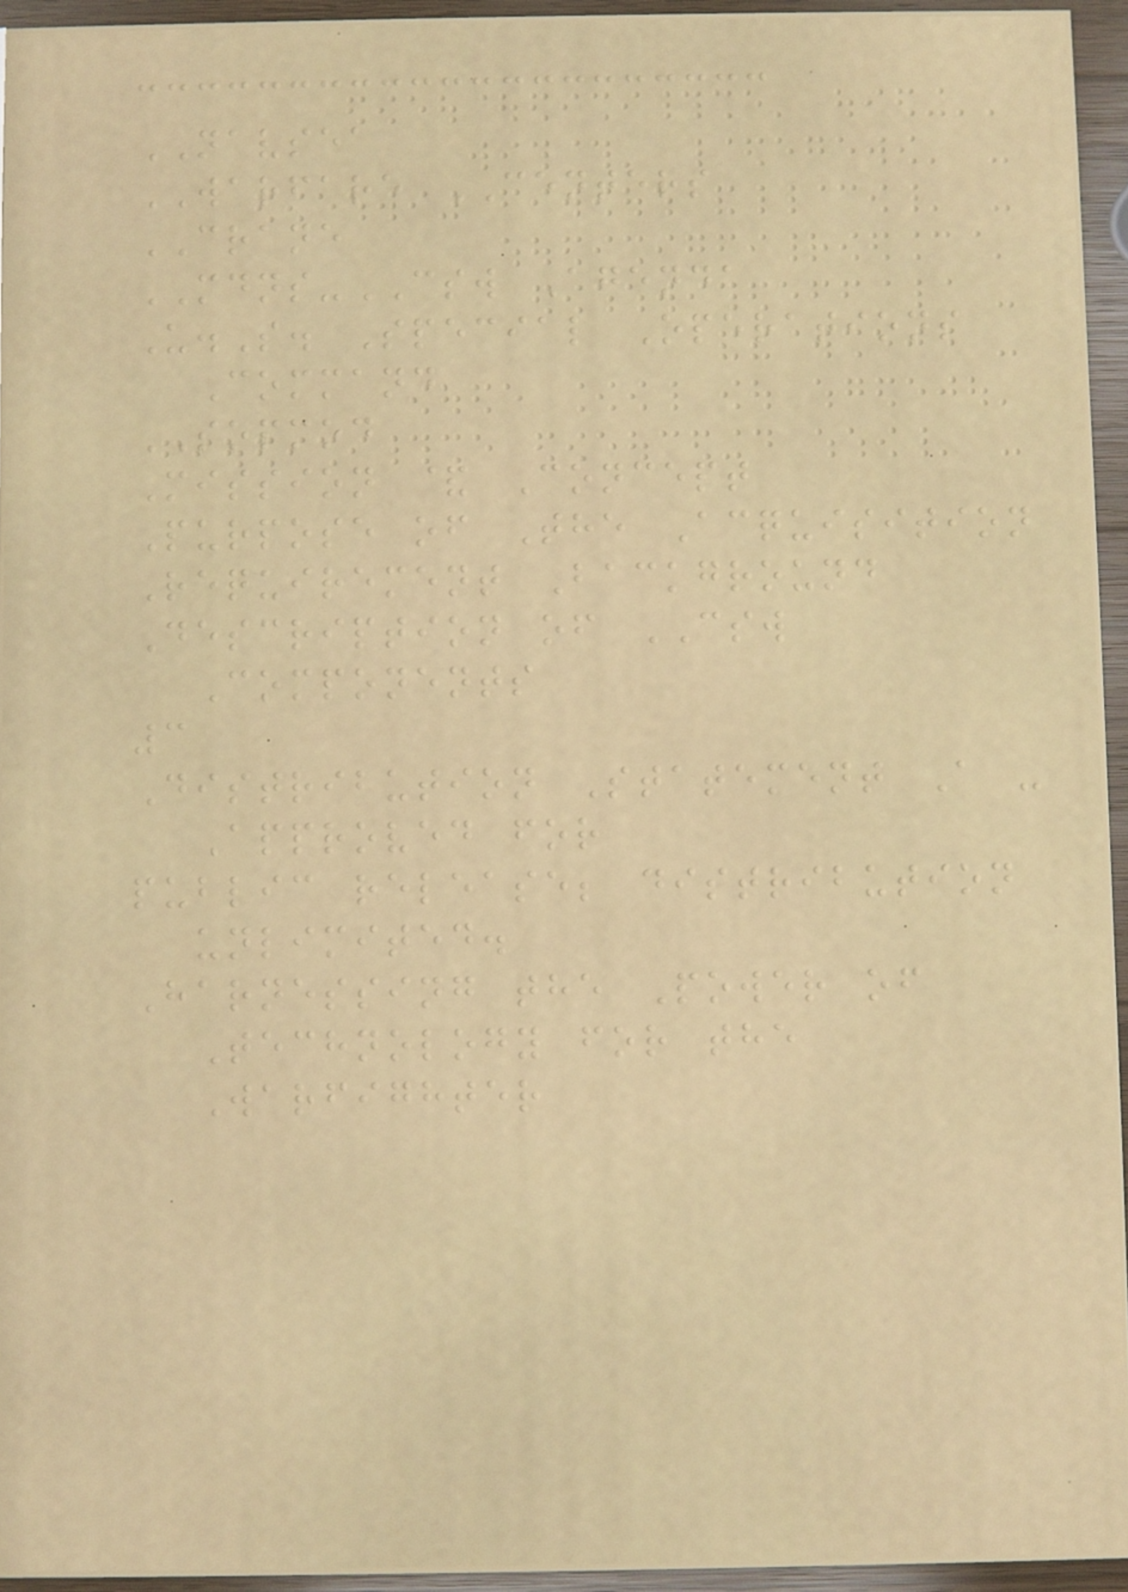NAVSEA
WARFARE CENTERS
CRANE
MDNS-CSW Agenda
U.S. Special Operations
Command
SOPMOD
Mission & Concept
Purpose of The Acquisition
Requirement Background
Description of CSW
Components
3
Distribution Statement A -
Approved for
public release; distribution
unlimited.
Harnessing the Power of
Technology for the
Warfighter
